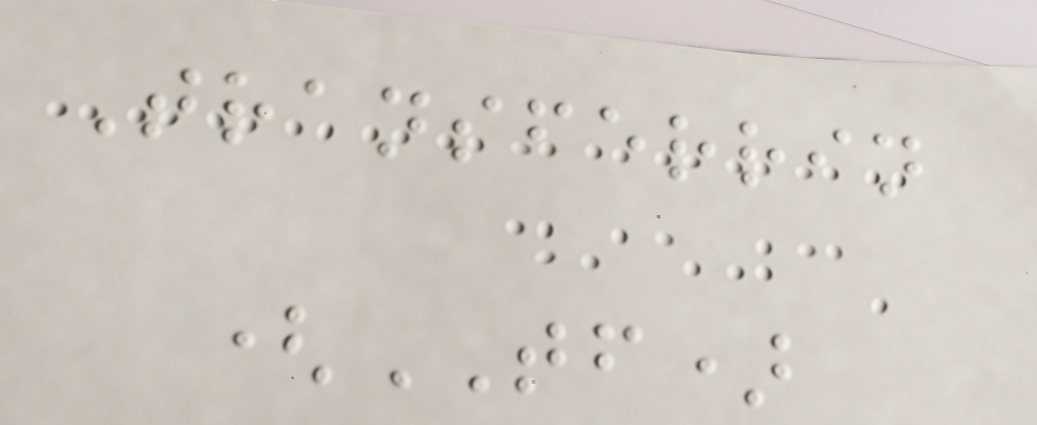Transferrin
(TF)
